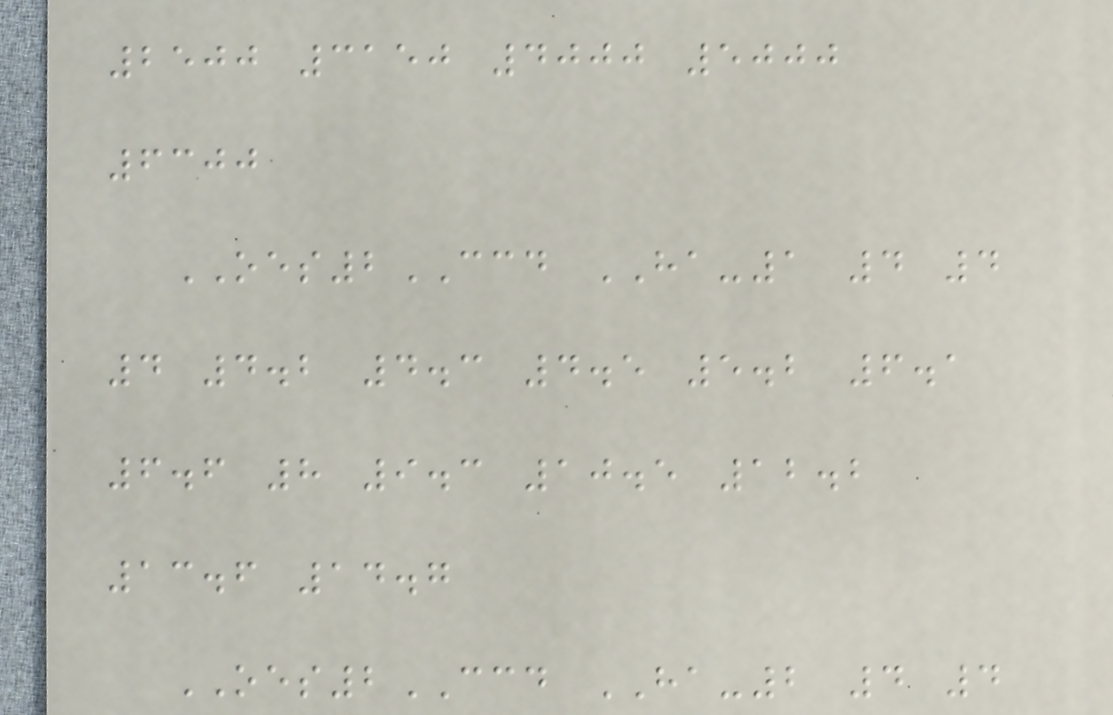2500 3150 4000 5000
6300
OES2CCD HA-1 4 4
4 4.2 4.3 4.5 5.2 6.1
6.6 8 9.3 10.5 12.2
13.6 14.7
OES2CCD HA-2 4 4
